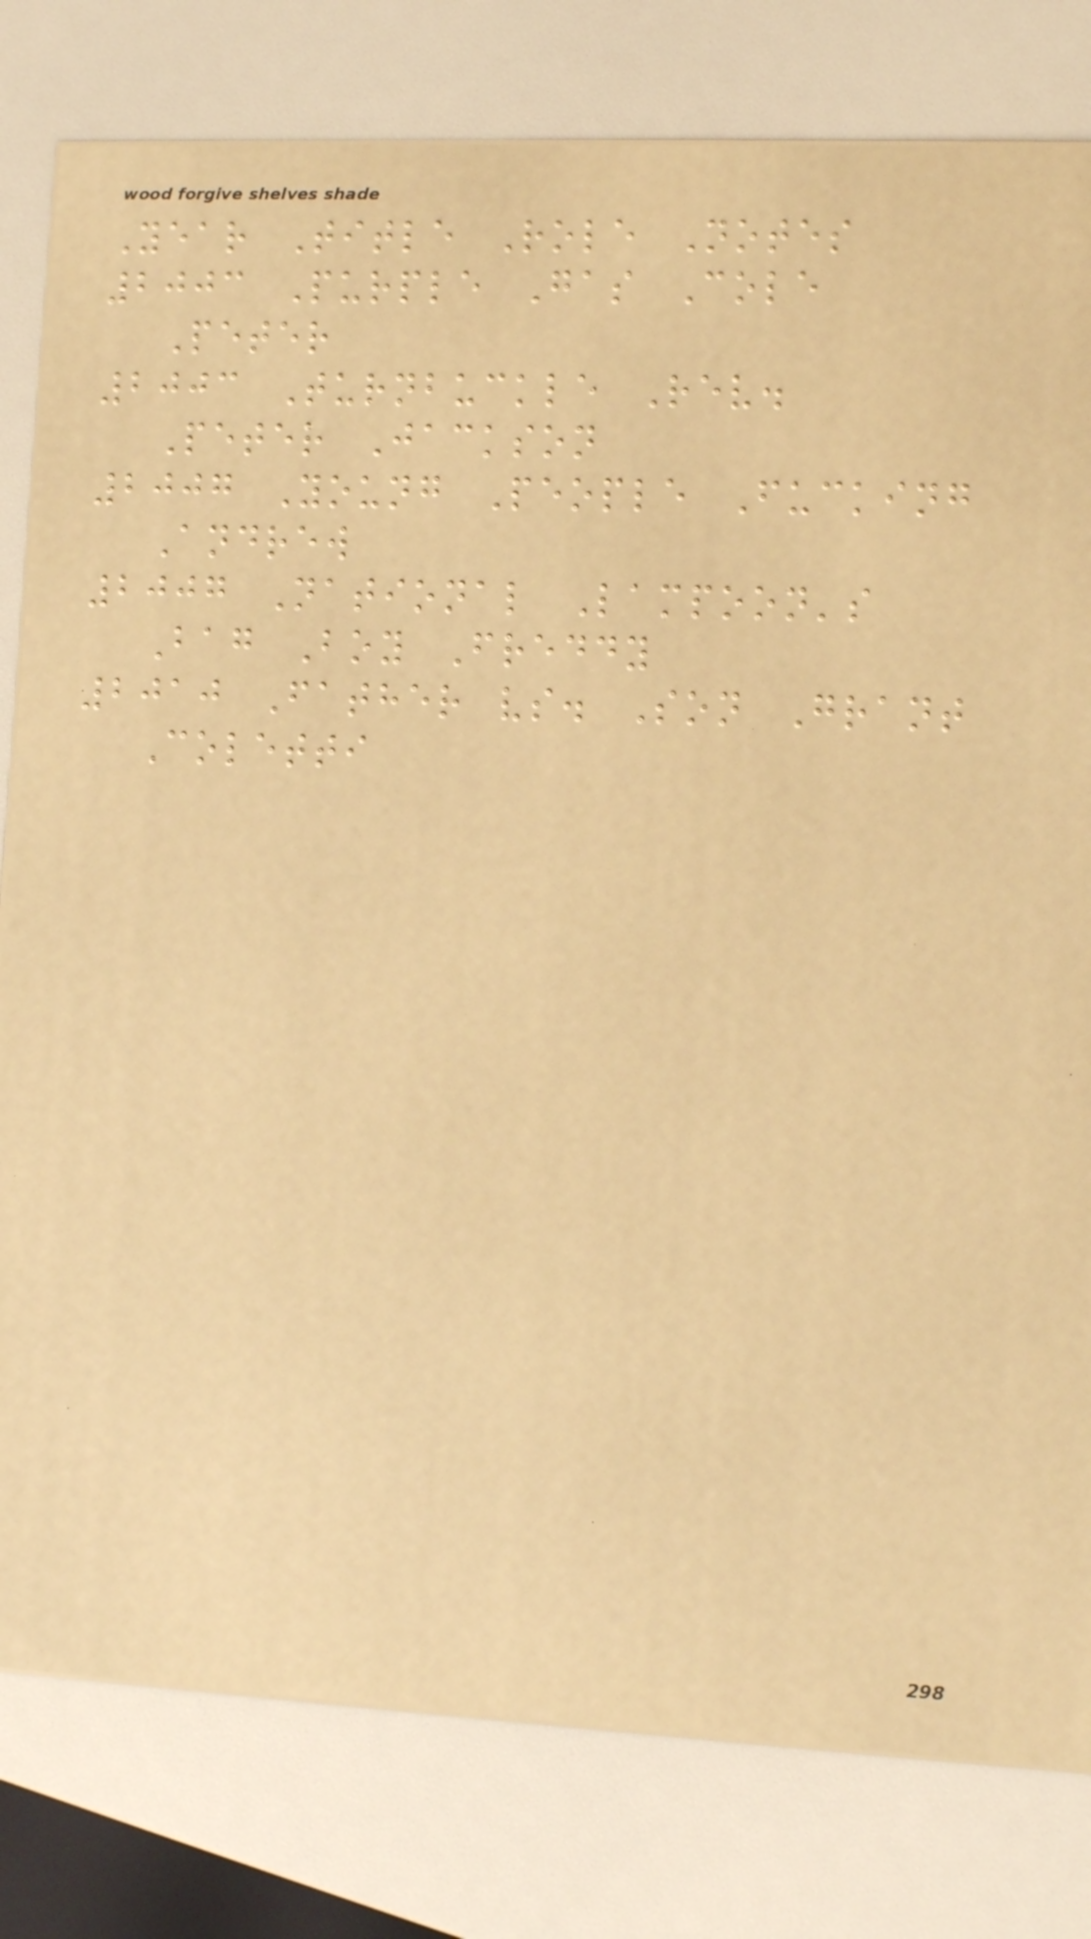Year Title Role Notes
2003 Purple Gas Cole
Peter
2003 Turnbuckle Rev.
Peter Jackson
2007 Young People Fucking
Andrew
2007 National Lampoon's
Bag Boy Freddy
2010 Father vs. Son Grant
Coletti
